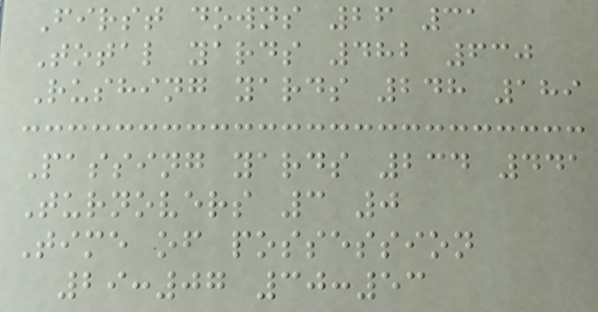First downs 26 31
Total yards 482 630
Rushing yards 248 189
Passing yards 234 441
Turnovers 3 0
Time of possession
29:07 30:53
